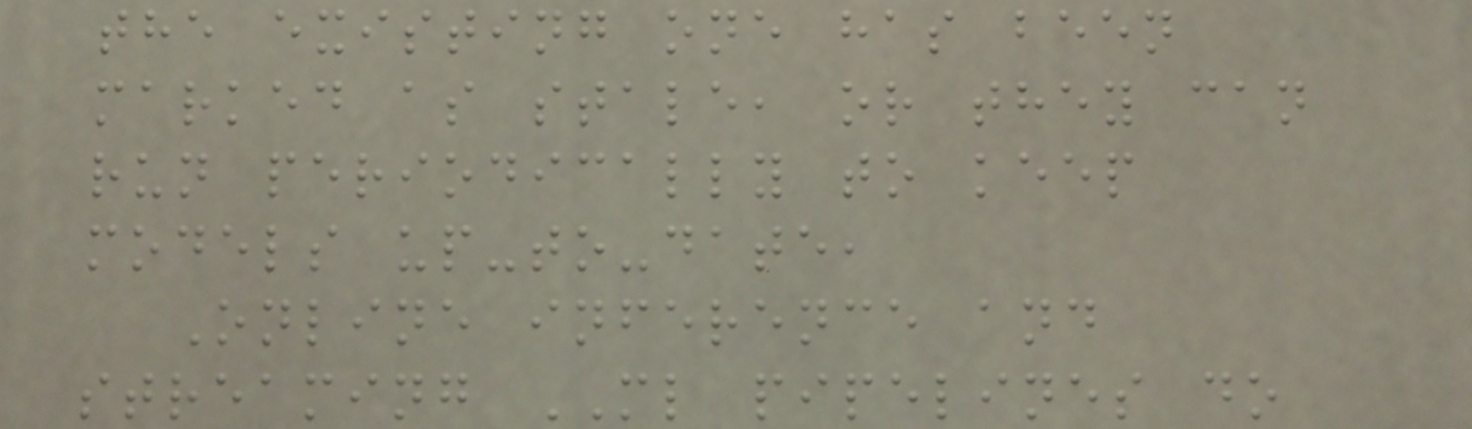the existing one has been
marked as stale, or they can
run periodically to keep
models up-to-date,
Online inference and
streaming ML pipelines do
